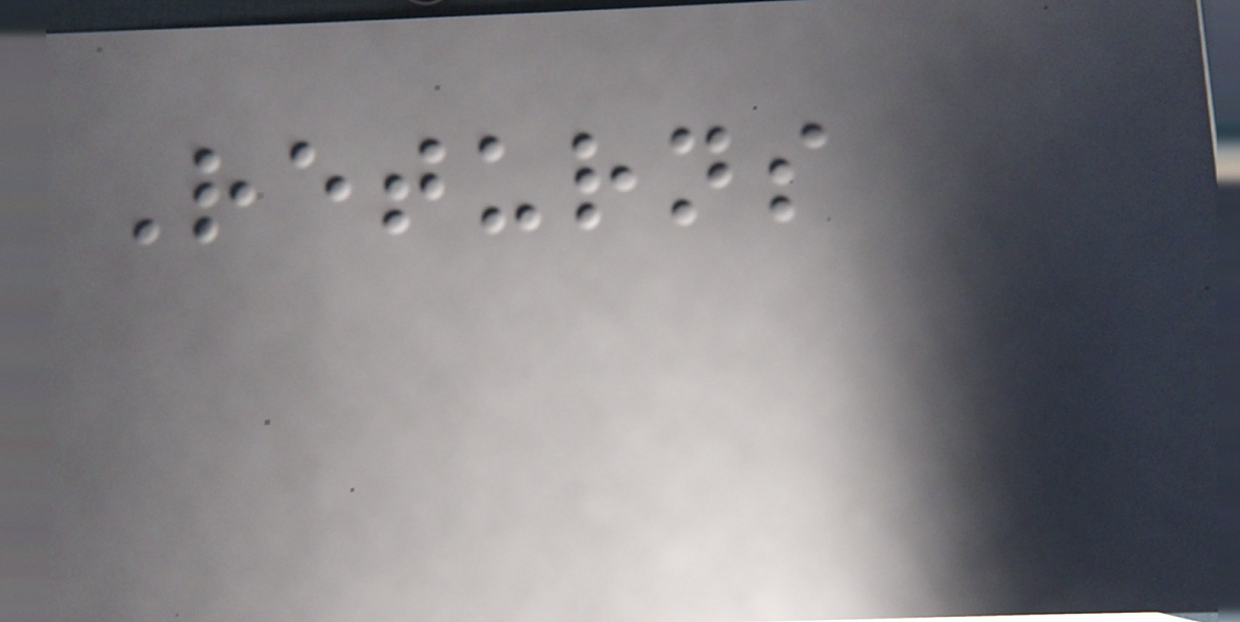Returns
